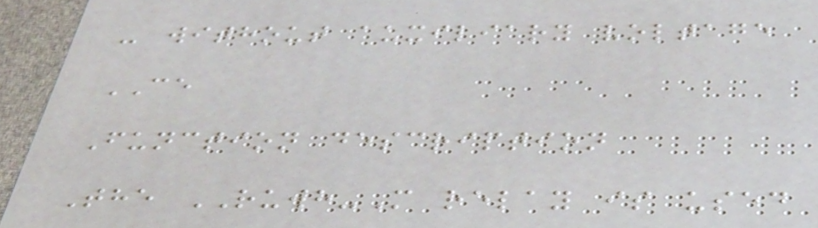- without auxiliary voltage
CE
Function description
The RUWH-M relay is used
